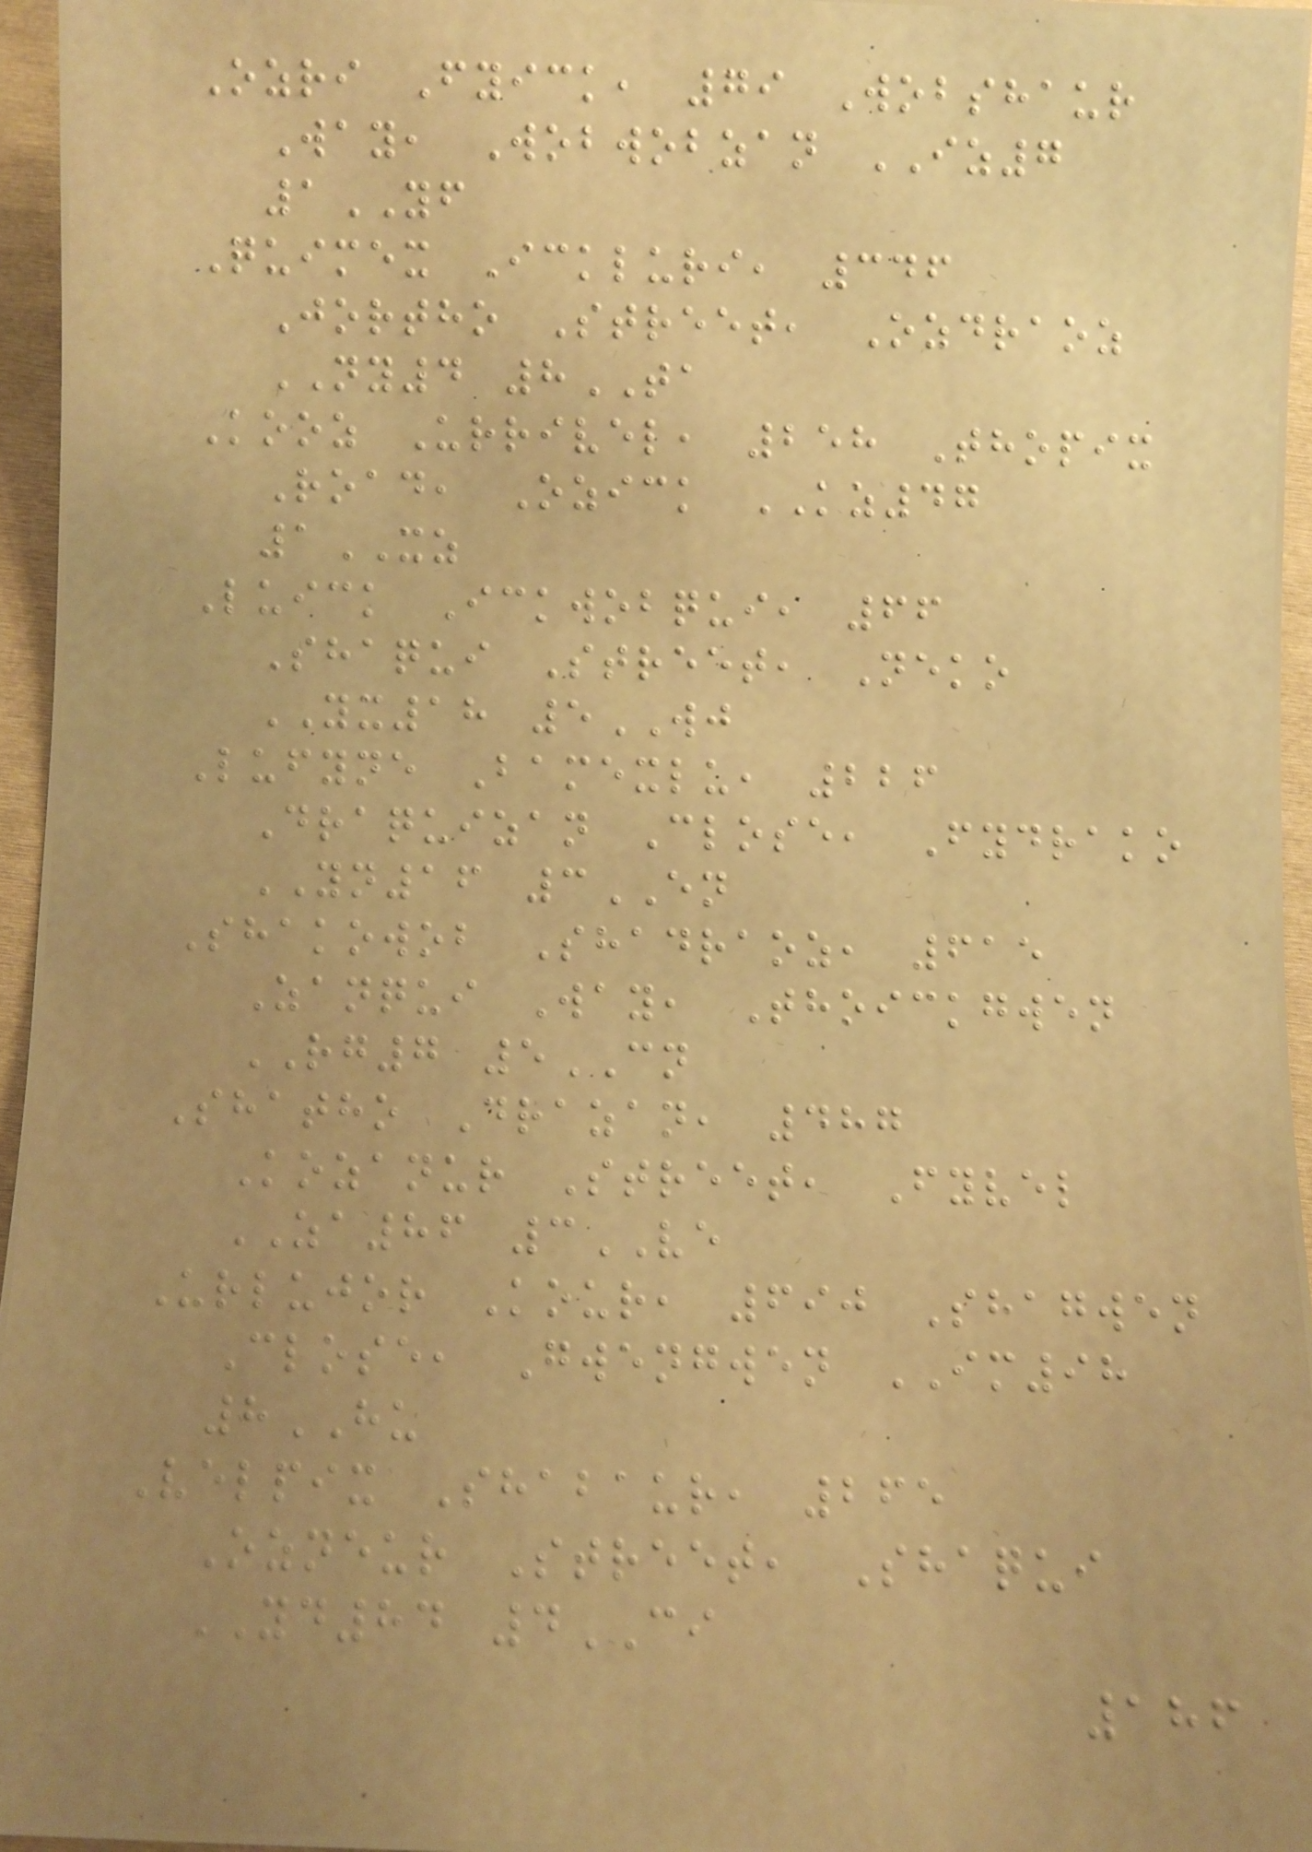Ozri Fyick, 79 Wobshaur
Way, Wobwobzan IZ7
1YF
Quimex Ickluri, 346
Jortho Street, Ozdraoz
NY4 8TA
Kooz Urrivel, 258 Thopix
Road, Ozick KZ47
1XZ
Luick Ickwobqui, 66
Shaqui Street, Neko
YX18 5WJ
Lufyne Bamexlu, 226
Draquizan Close, Fydrako
YN16 3EN
Shakowob Shadraoz, 615
Zanqui Way, Thoickgwen
RG7 5CN
Shatho Drazan, 487
Kozanur Street, Fyvel
ZA86 3VE
Urlujor Kour, 690 Shagwen
Close, Gwengwen IM98
8HU
Velpix Shabaur, 265
Ozneur Street, Shaqui
YD84 4CI
186
